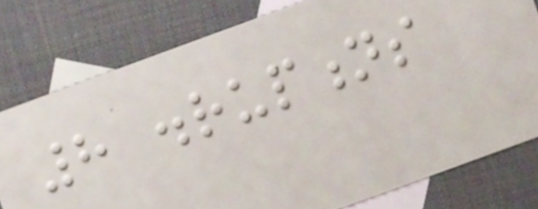8 disruptions
